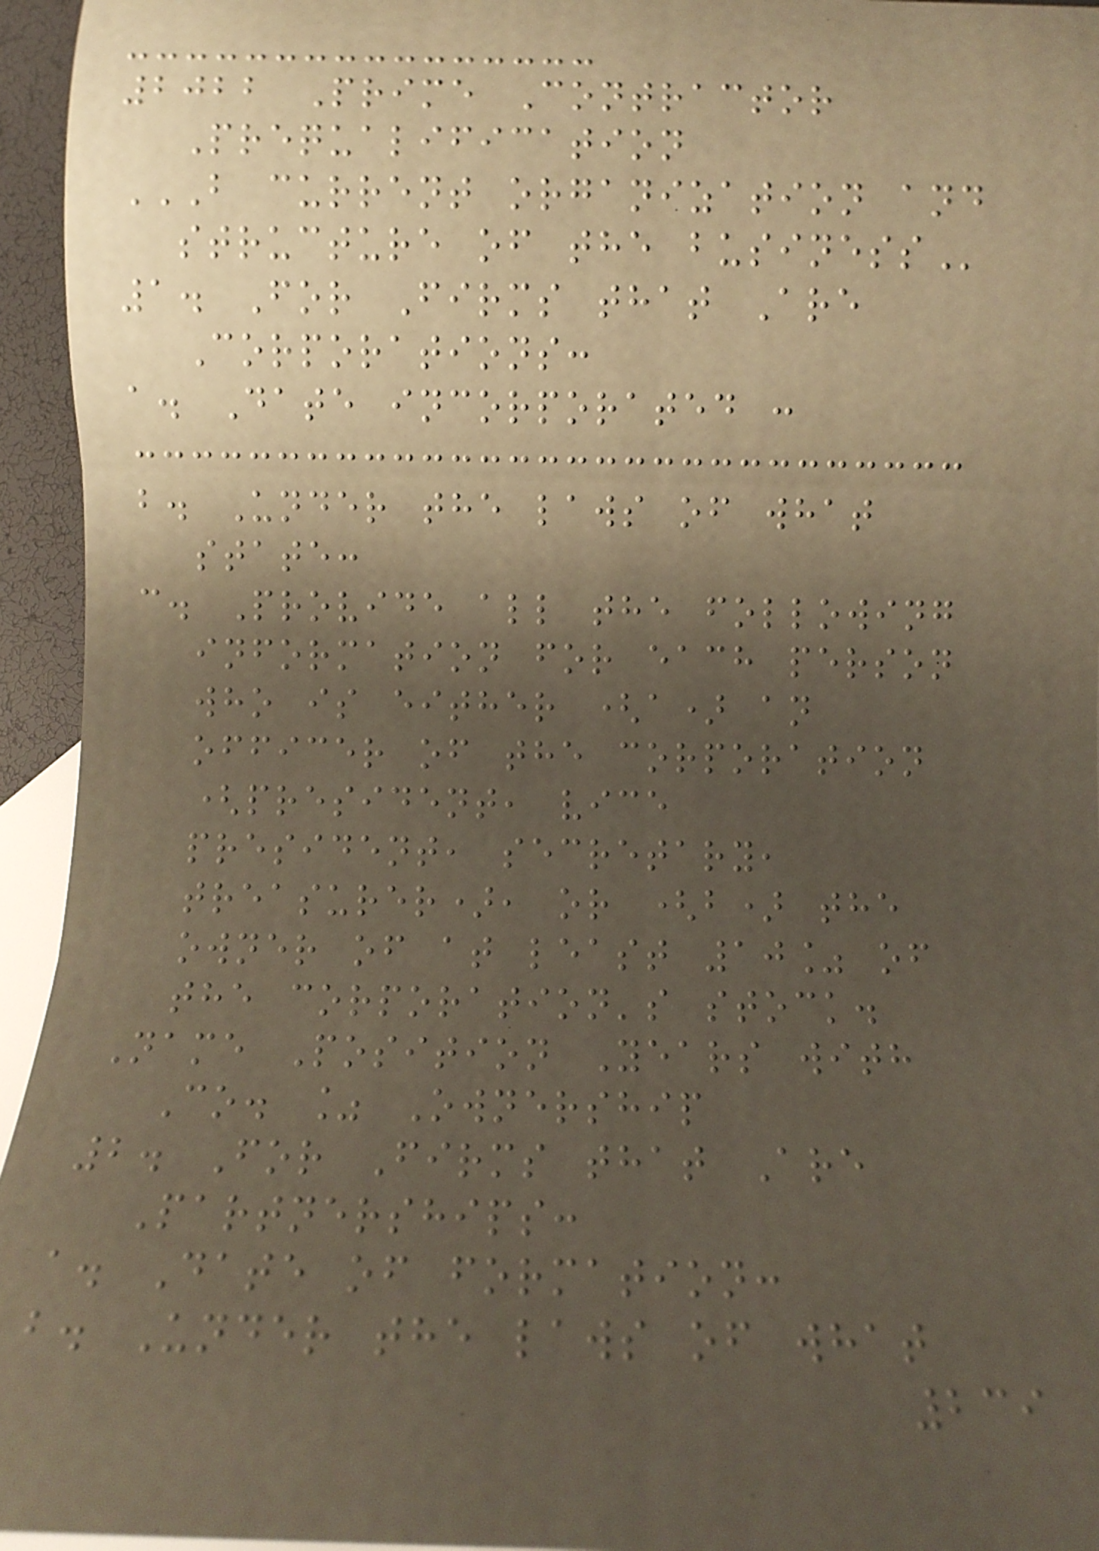2022 Prime Contractor
Prequalification
B CURRENT ORGANIZATION AND
STRUCTURE OF THE BUSINESS
1. For Firms that Are
Corporations:
a. Date incorporated :
b. Under the laws of what
state:
c. Provide all the following
information for each person
who is either (a) an
officer of the corporation
(president, vice
president, secretary,
treasurer), or (b) the
owner of at least 10% of
the corporation's stock.
Name Position Years with
Co. % Ownership
2. For Firms that Are
Partnerships:
a. Date of formation:
b. Under the laws of what
239
